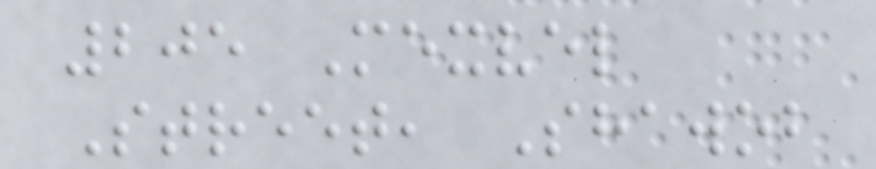205 Mexvel
Street, Shawob
